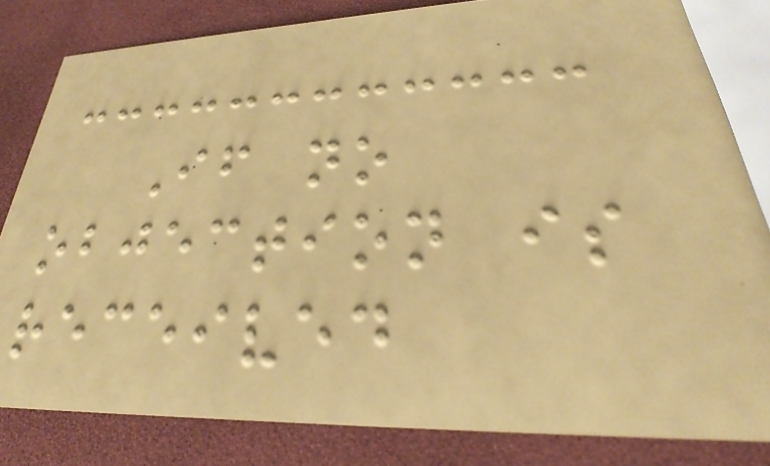If no
objection is
received
